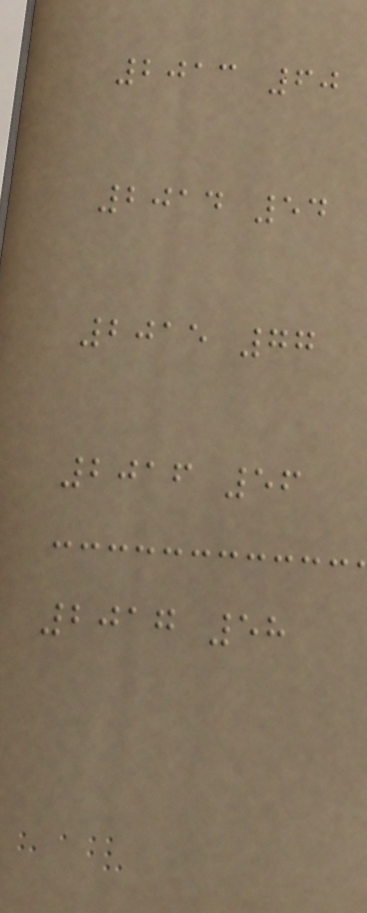2013 60
2014 54
2015 77
2016 56
2017 58
